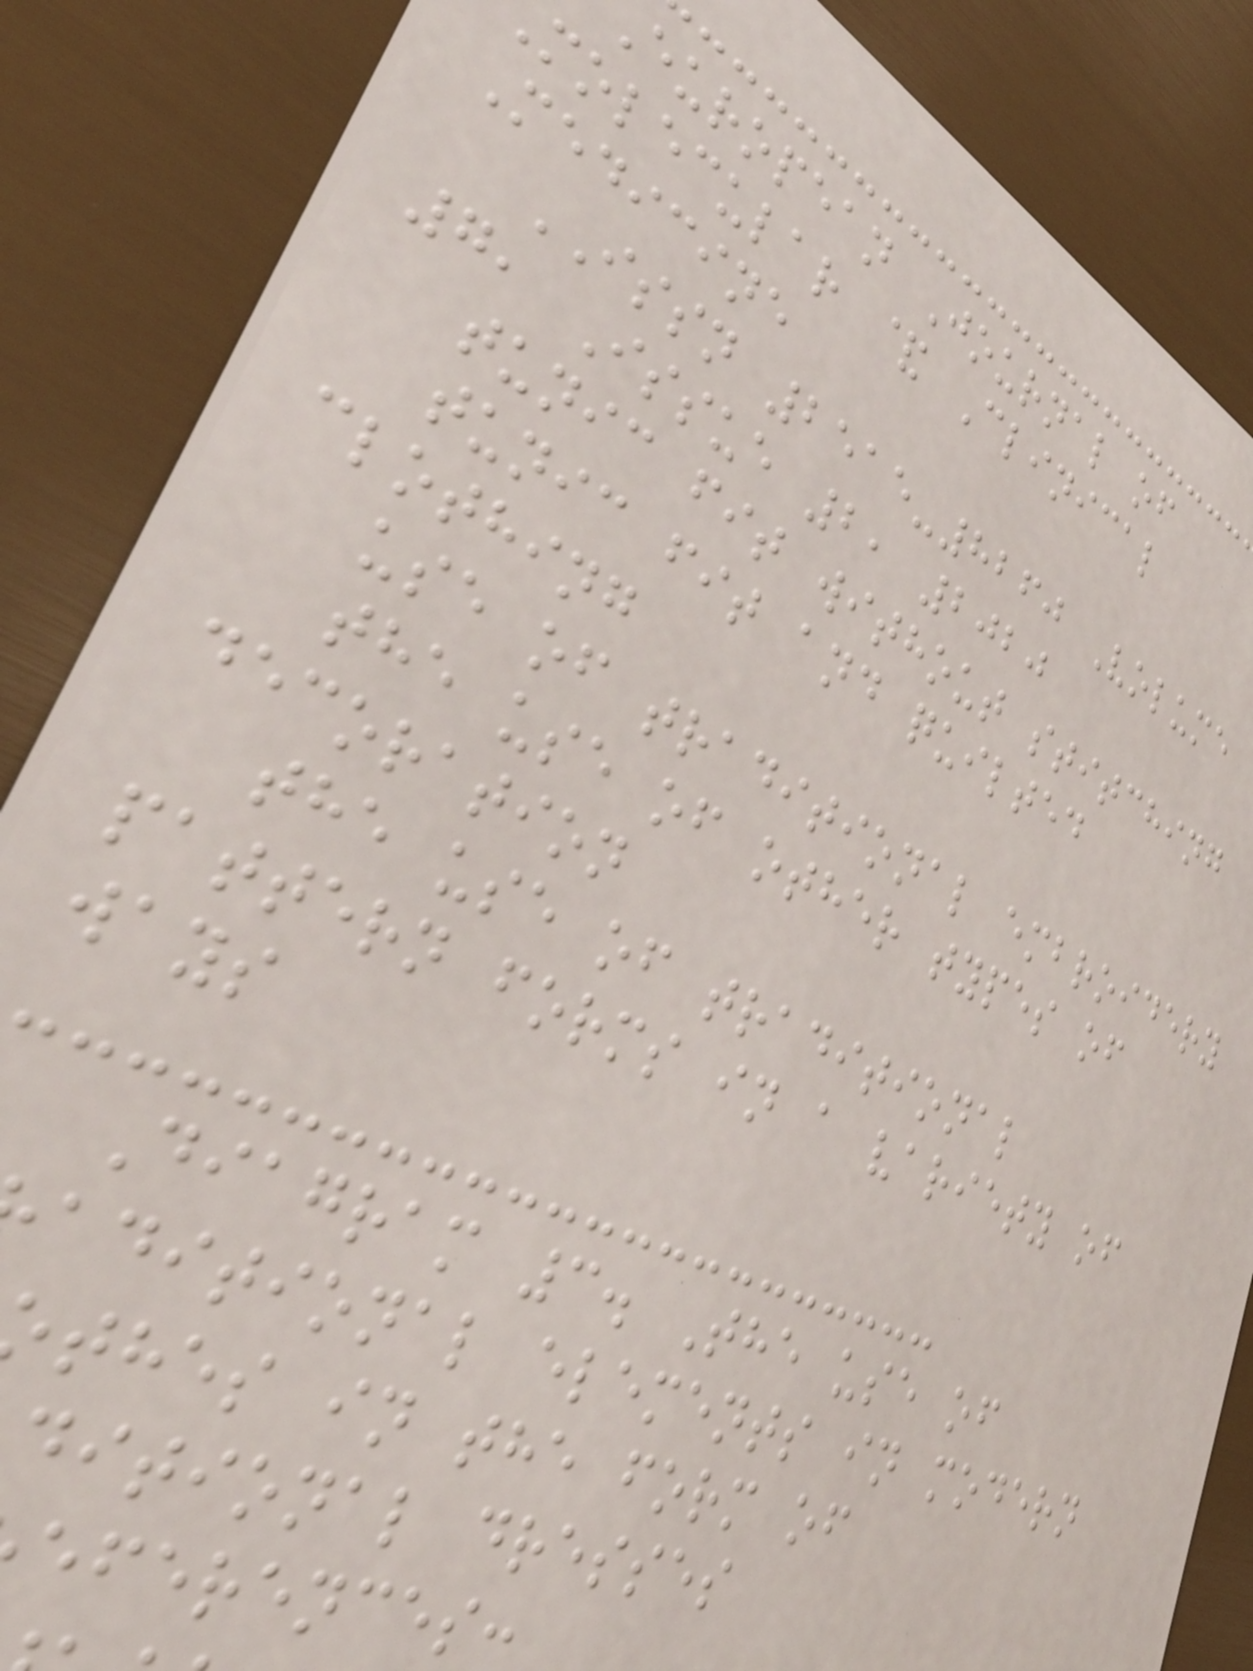european Journal of
molecular & Clinical
Medicine
ISSN 2515-8260 Volume
7, Issue 2, 2020
tunic fit without stitching
tunic fit and quilted
clothing
use of traditional embroidery
the use of other types of
decoration
the use of traditional
pattern forms in a variety of
ways
Diagram 3. The use of
aditional elements in modern
thes in the form of
ditional dresses
eferences:
